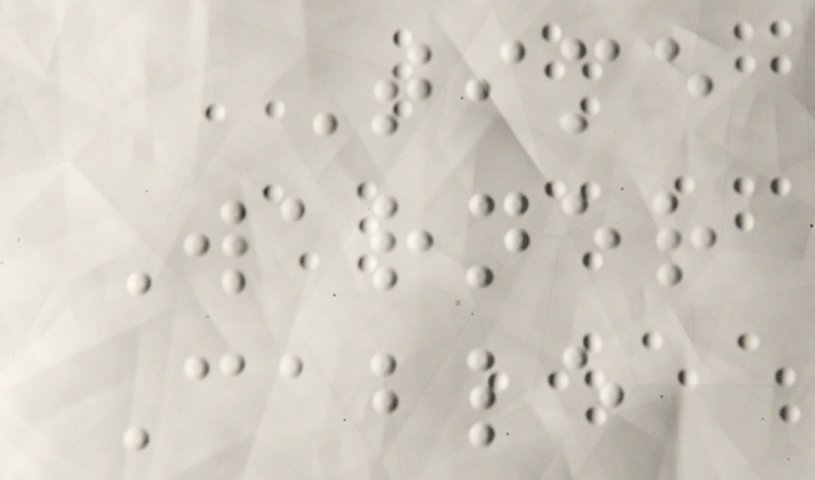Time
Warner
Cable
